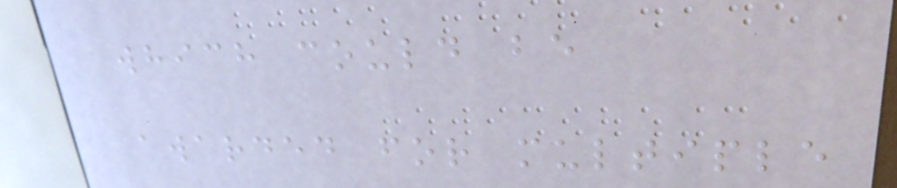which could be
awarded for multiple
